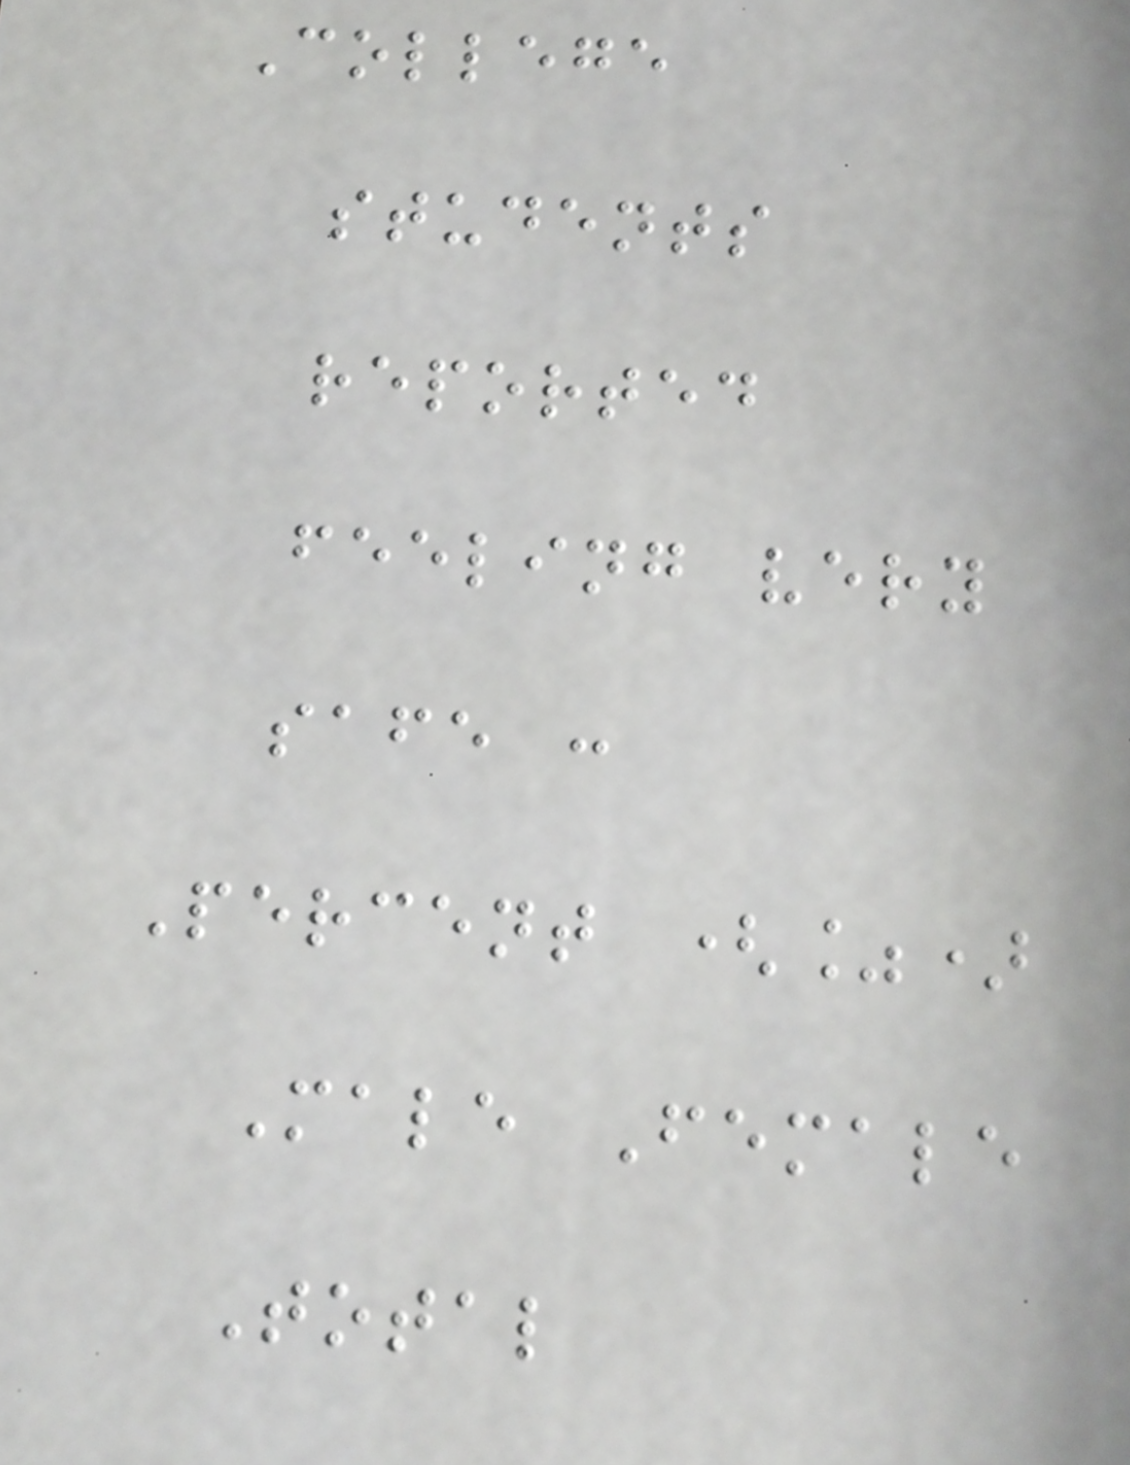College
students
reported
feeling very
safe :
Percent (%)
Male Female
Total
